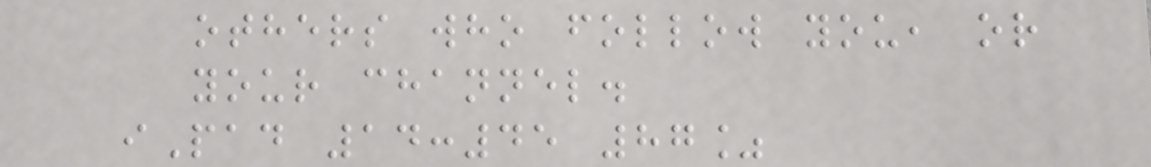others who follow you, or
your channel.
iPad 14:45 87%
